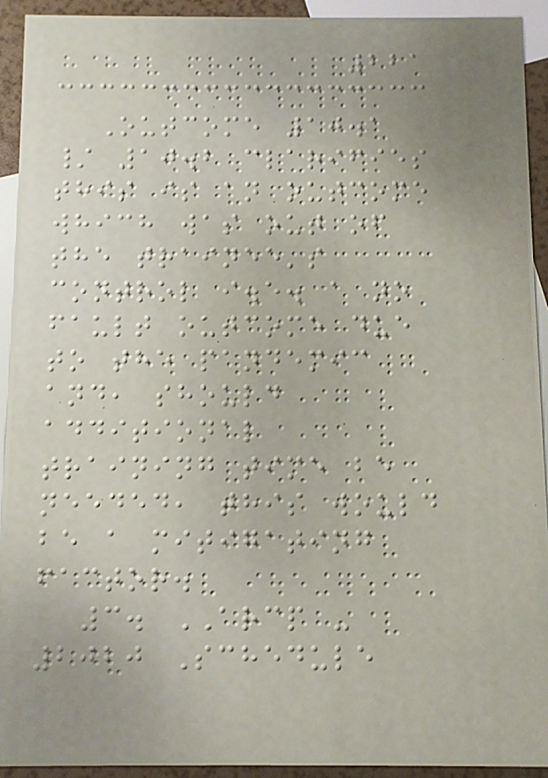221
Outcome 10.1
/ 10.2 clarifies
this is an outcome
which was out of
the trainee's
control i.e. a no
fault outcome due
to the pandemic
and, should
additional
training time be
needed, this would
be a mitigating
factor.
3. ARCP -
2020 Schedule
